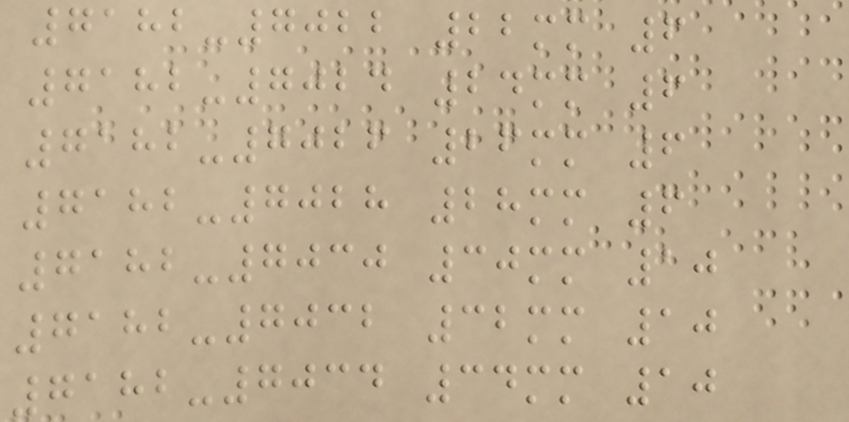7182-7022 22mm 6
7182-7024 24mm 6
7182-7026 26mm 6
7182-7028 28mm 6
7182-7030 30mm 10
7182-7032 32mm 10
7182-7034 34mm 10
